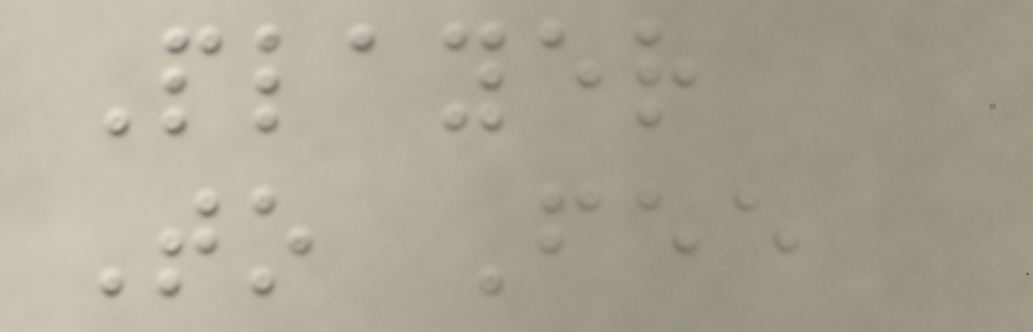Player
To Fee
